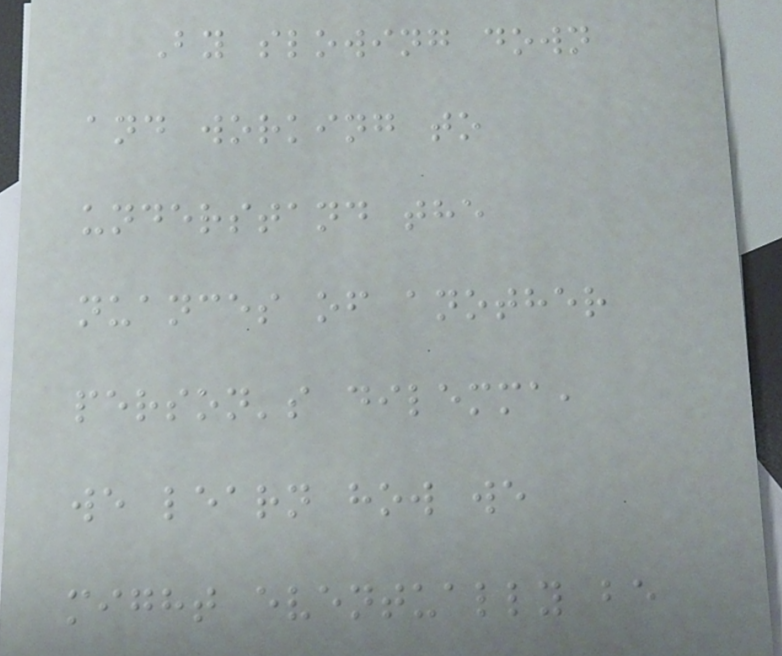By slowing down
and working to
understand the
nuances of another
person's dilemma,
we learn how we
might eventually be
